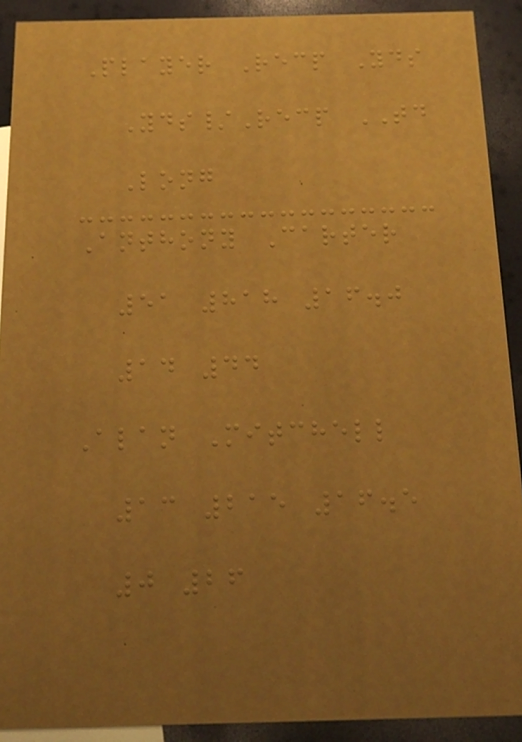Player Recp Yds
Yds/Recp TD
Long
Anthony Carter
51 818 16.0
14 44
Alan Mitchell
13 215 16.5
0 26
